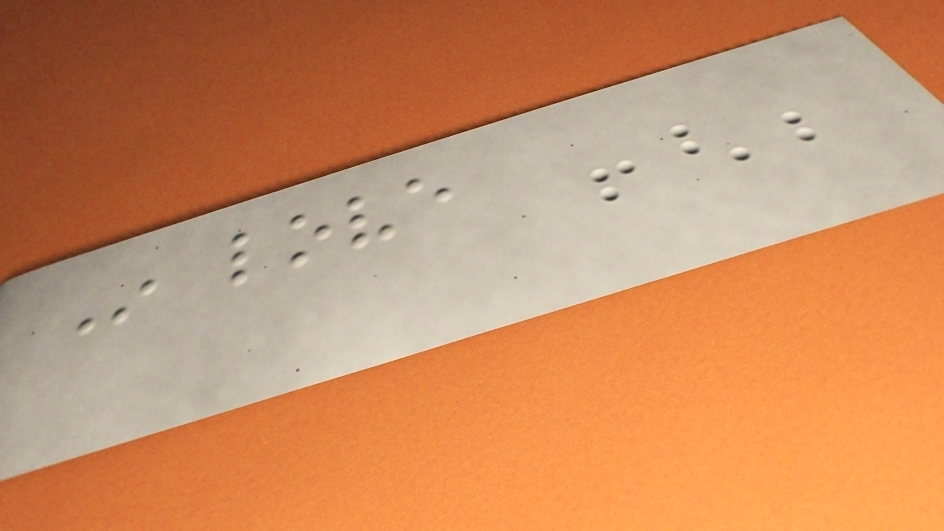In love
